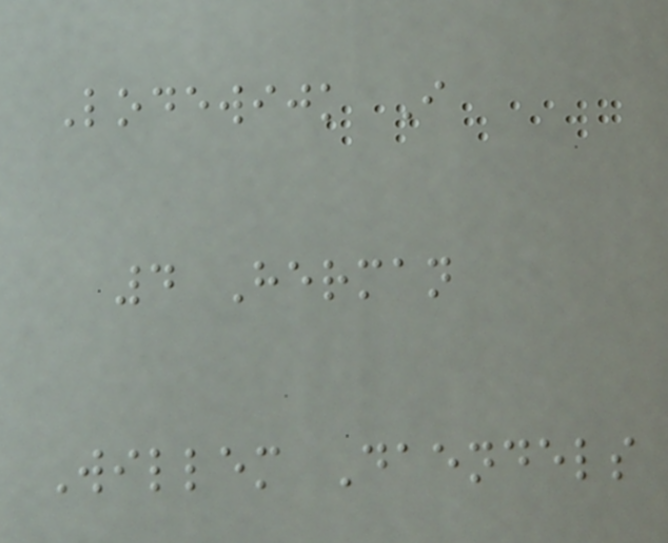Lodewijk I
4 Herman
Willem Daendels
